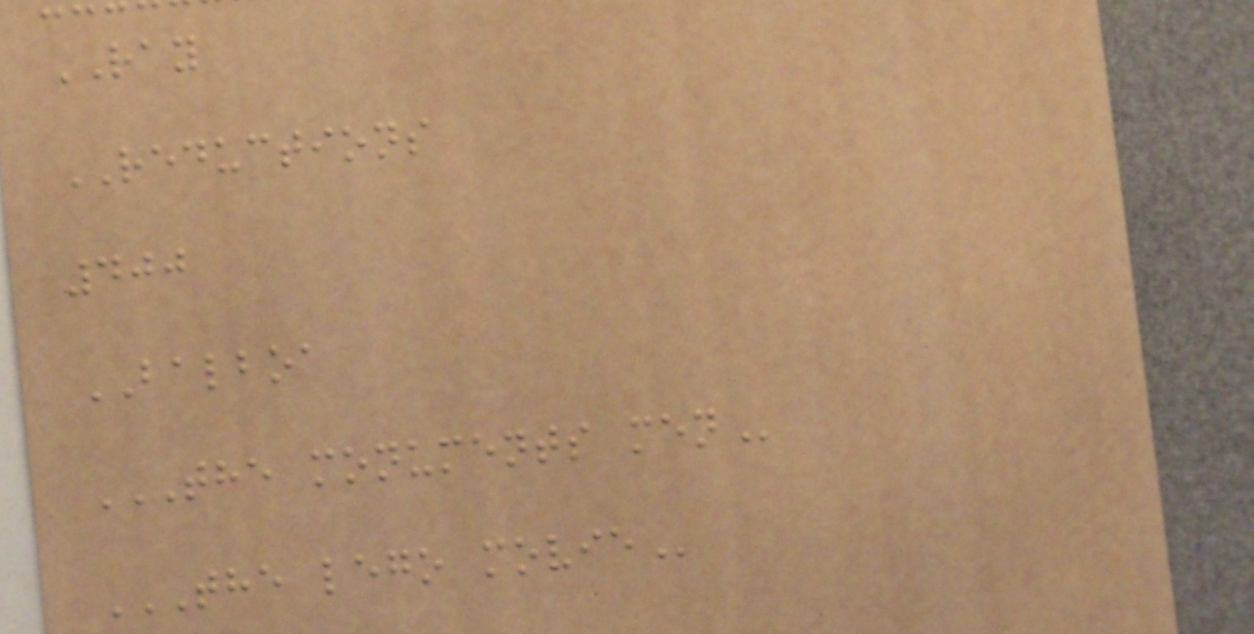RAY
REDUCTIONS
400
BALBOA
THE MONUMENTS MEN
THE LEGO MOVIE
